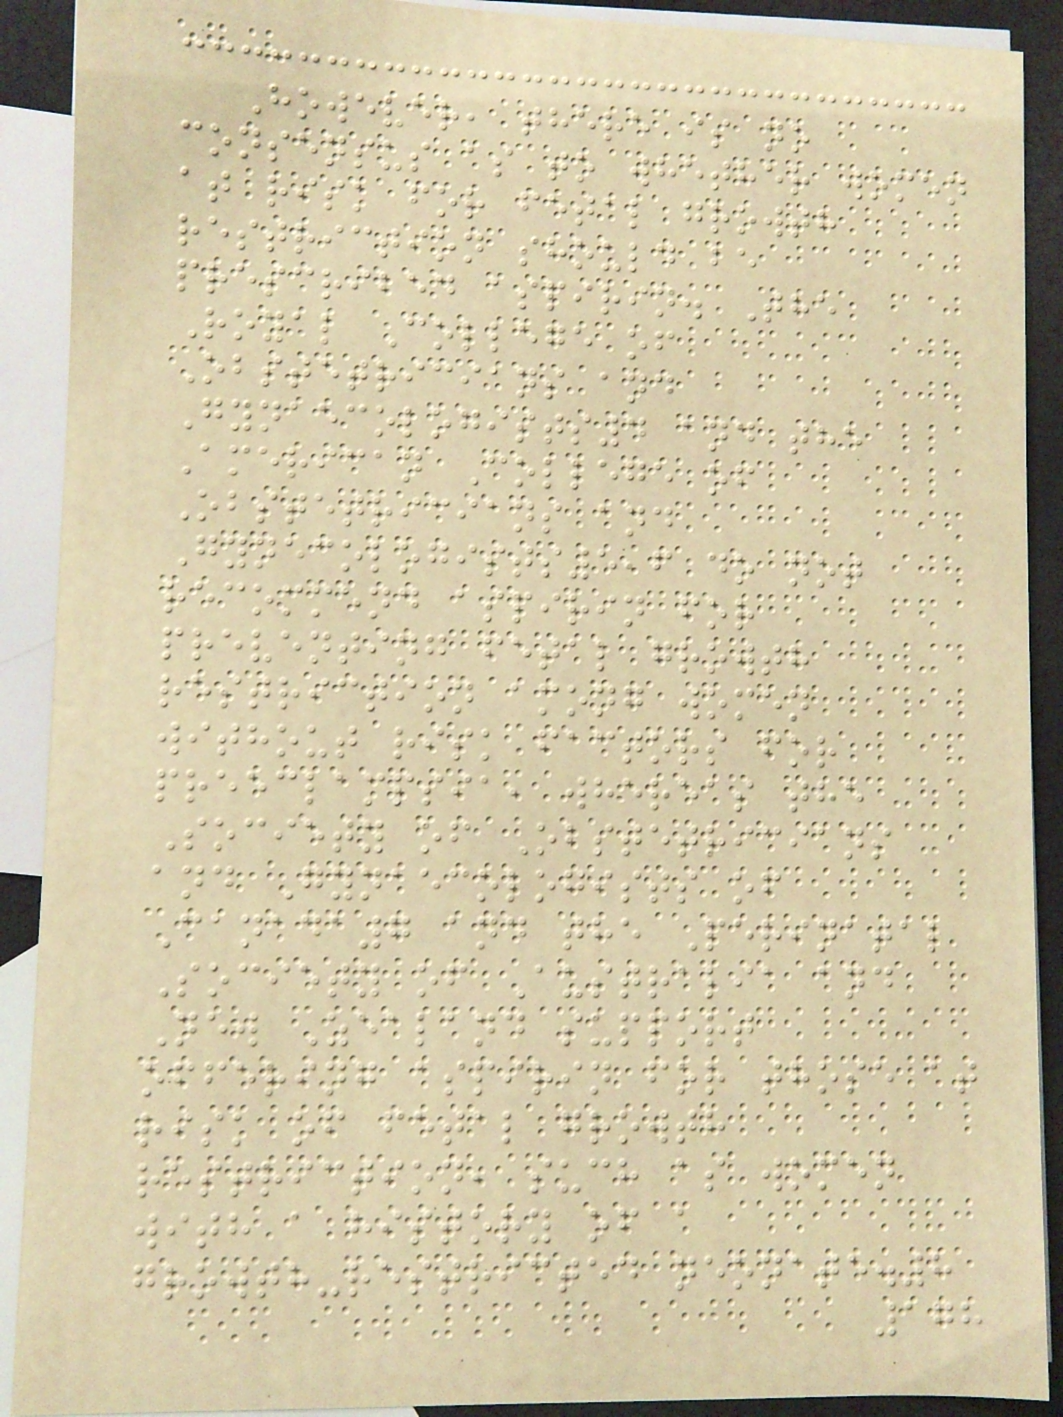However, there is no
consensus as to whether women
at risk for fetal growth
restriction should be
prescribed aspirin. The
Royal College of
Obstetricians and
Gynaecologists4 and the
American College of
Obstetricians and
Gynecologists5,6 do not
recommend aspirin for
preventing fetal growth
restriction among women
without risk factors for
preeclampsia, whereas the
Society of Obstetricians
and Gynaecologists of
Canada7 and the Perinatal
Society of Australia and
New Zealand support
offering aspirin for those at
risk of fetal growth
restriction, such as women
with a history of a
growth-restricted neonate.8
178
